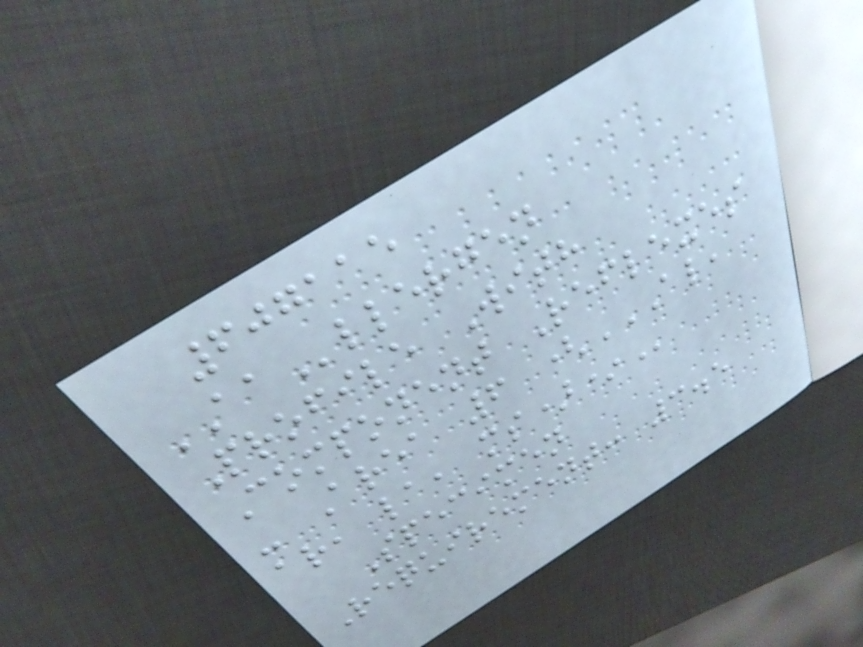607115
AAllergen
Profile With
Component Reflexes
- Area 6 (AL,
AR, LA, MS)*
Specimen
Requirement: 3.5
